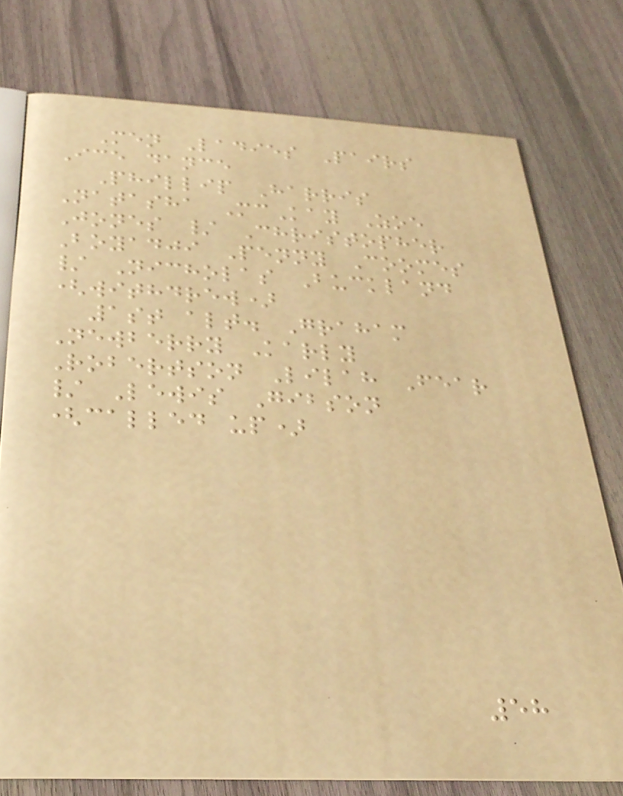Men Ladies Pairs
Ice dance
Phillip Harris
Natasha McKay Zoe
Jones / Christopher
Boyadji Penny Coomes
/ Nicholas Buckland
(withdrew)
1st alt. Graham
Newberry Karly
Robertson Lilah Fear
/ Lewis Gibson
(called up)
58
